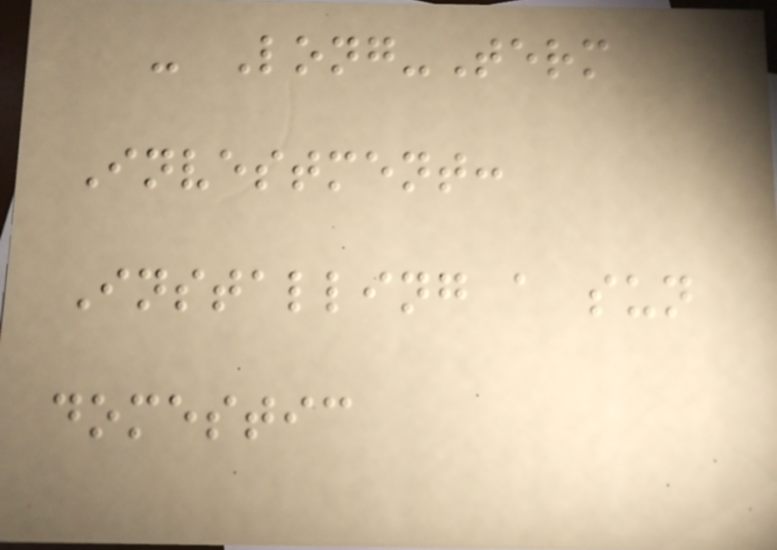- Long-Term
Investment:
Installing a sun
domestic
